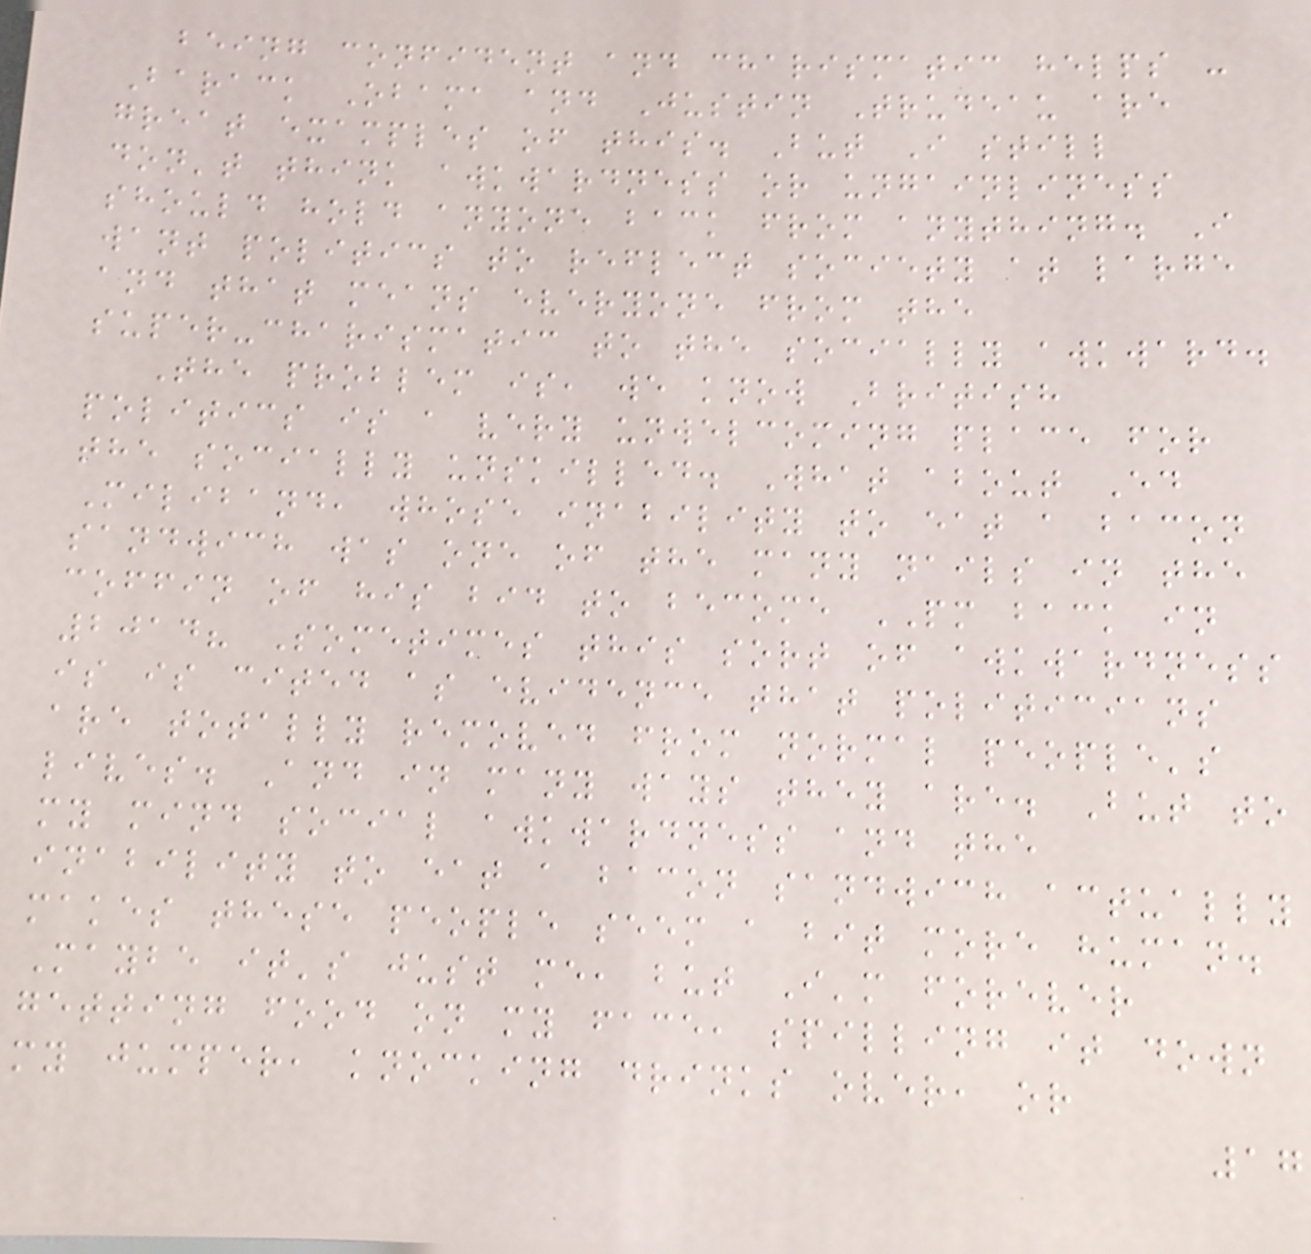being confident and charismatic helps -
Barack Obama and Justin Trudeau are
great examples of this. But I still
don't think awkwardness or ungainliness
should hold anyone back from anything. I
want politics to reflect society at large
and that means everyone from the
super-charismatic to the socially awkward.
The problem is, we know British
politics is a very unwelcoming place for
the socially unskilled. What about Ed
Miliband, whose inability to eat a bacon
sandwich was one of the many nails in the
coffin of his bid to become PM back in
2014? Sometimes this sort of awkwardness
is is cited as evidence that politicians
are totally removed from normal people's
lives. And in many ways they are. But to
my mind social awkwardness and the
inability to eat a bacon sandwich actually
makes these people seem a bit more human.
Maybe it's just me, but I'm forever
getting food on my face, spilling it down
my jumper, knocking drinks over, or
17
